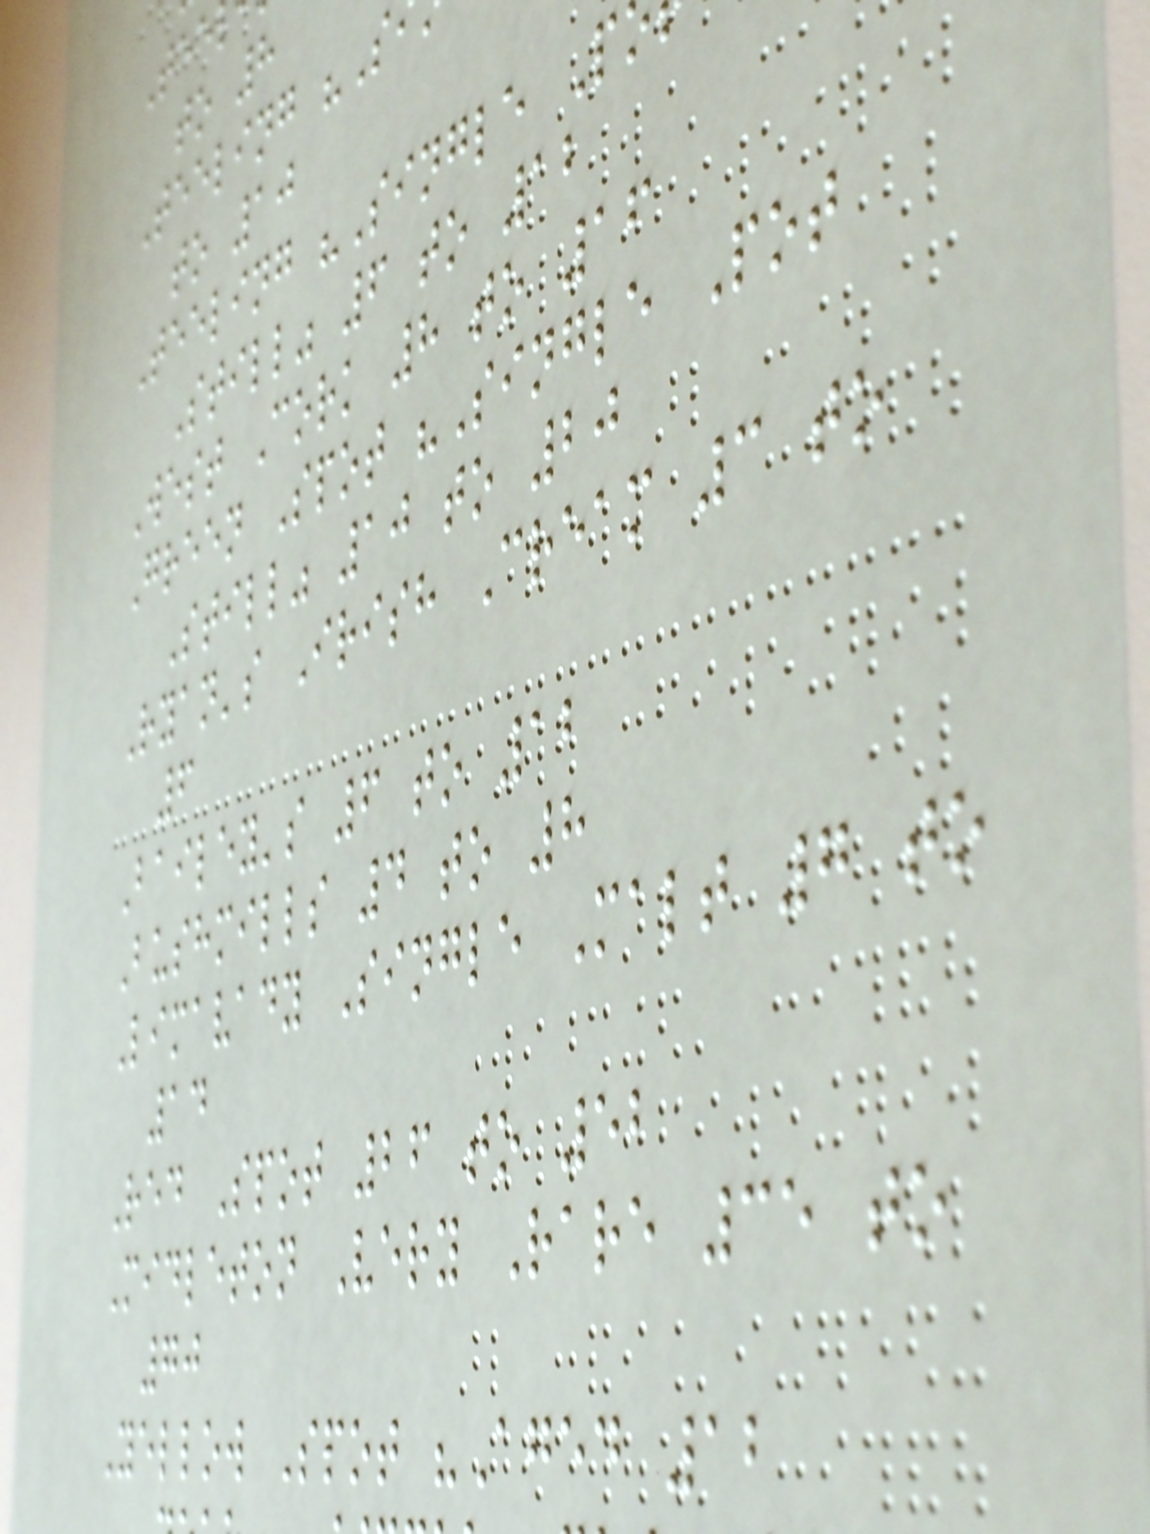to 8
Teeling "S
to 10
Teeling "Single P
Still" 6 to 12
West Cork 8 to 16
Green Spot "Single Pot
Still" 10 to 20
Ryan's Irish Cream 3 to
6
Bailey's 6 to 12
Bushmills 4 to 8
Limavady Single Malt 7 to
14
Red Spot 26 to 52
Midleton Very Rare 35 to
70
Yellow Spot "Aged 12
